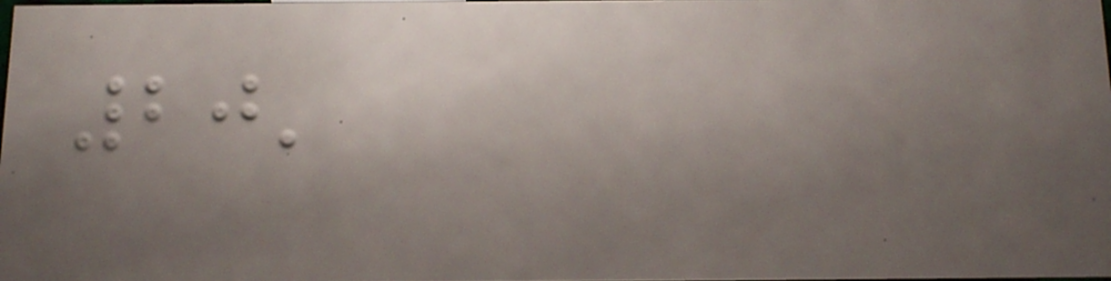20'
